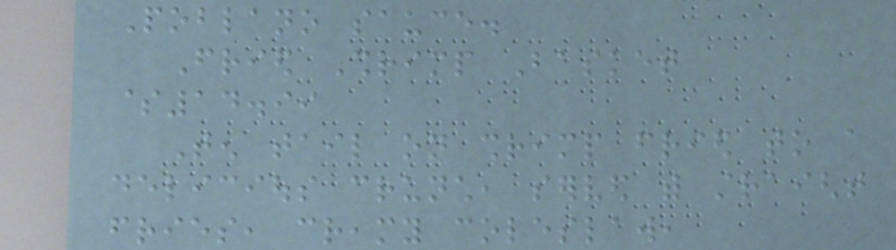Poblano sauce.
Fried Shrimp Basket
$14.99
Ten tail on shrimp fried to a
delicious crunch, served with straight
fries, creamy coleslaw,
